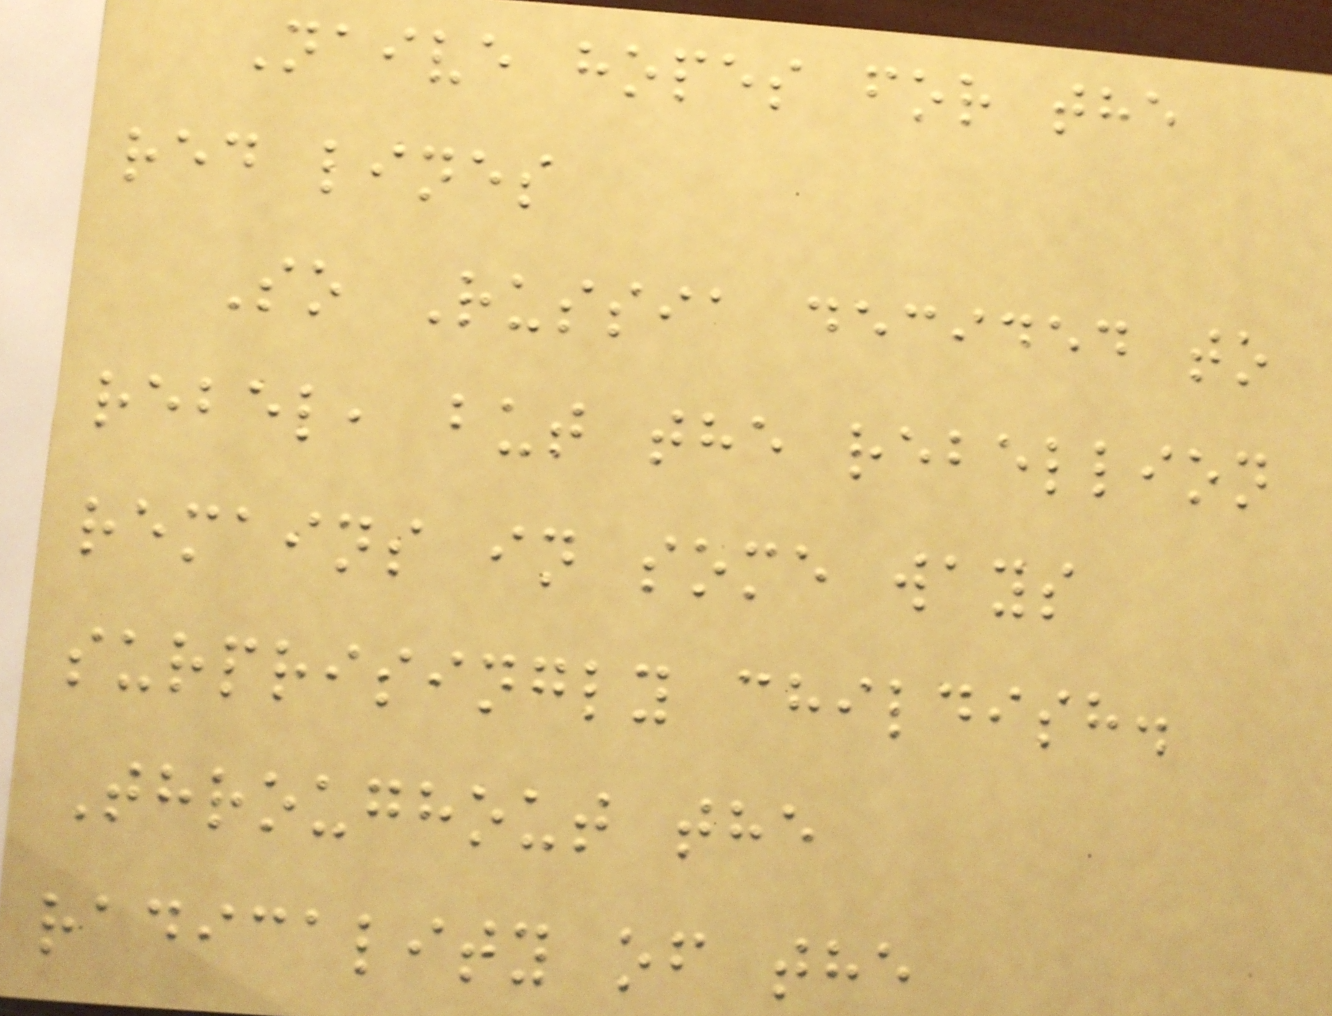Naive hopes for the
red lines
So Russia decided to
rebel, but the rebellion
remains in some ways
surprisingly childish.
Throughout the
radicality of the
